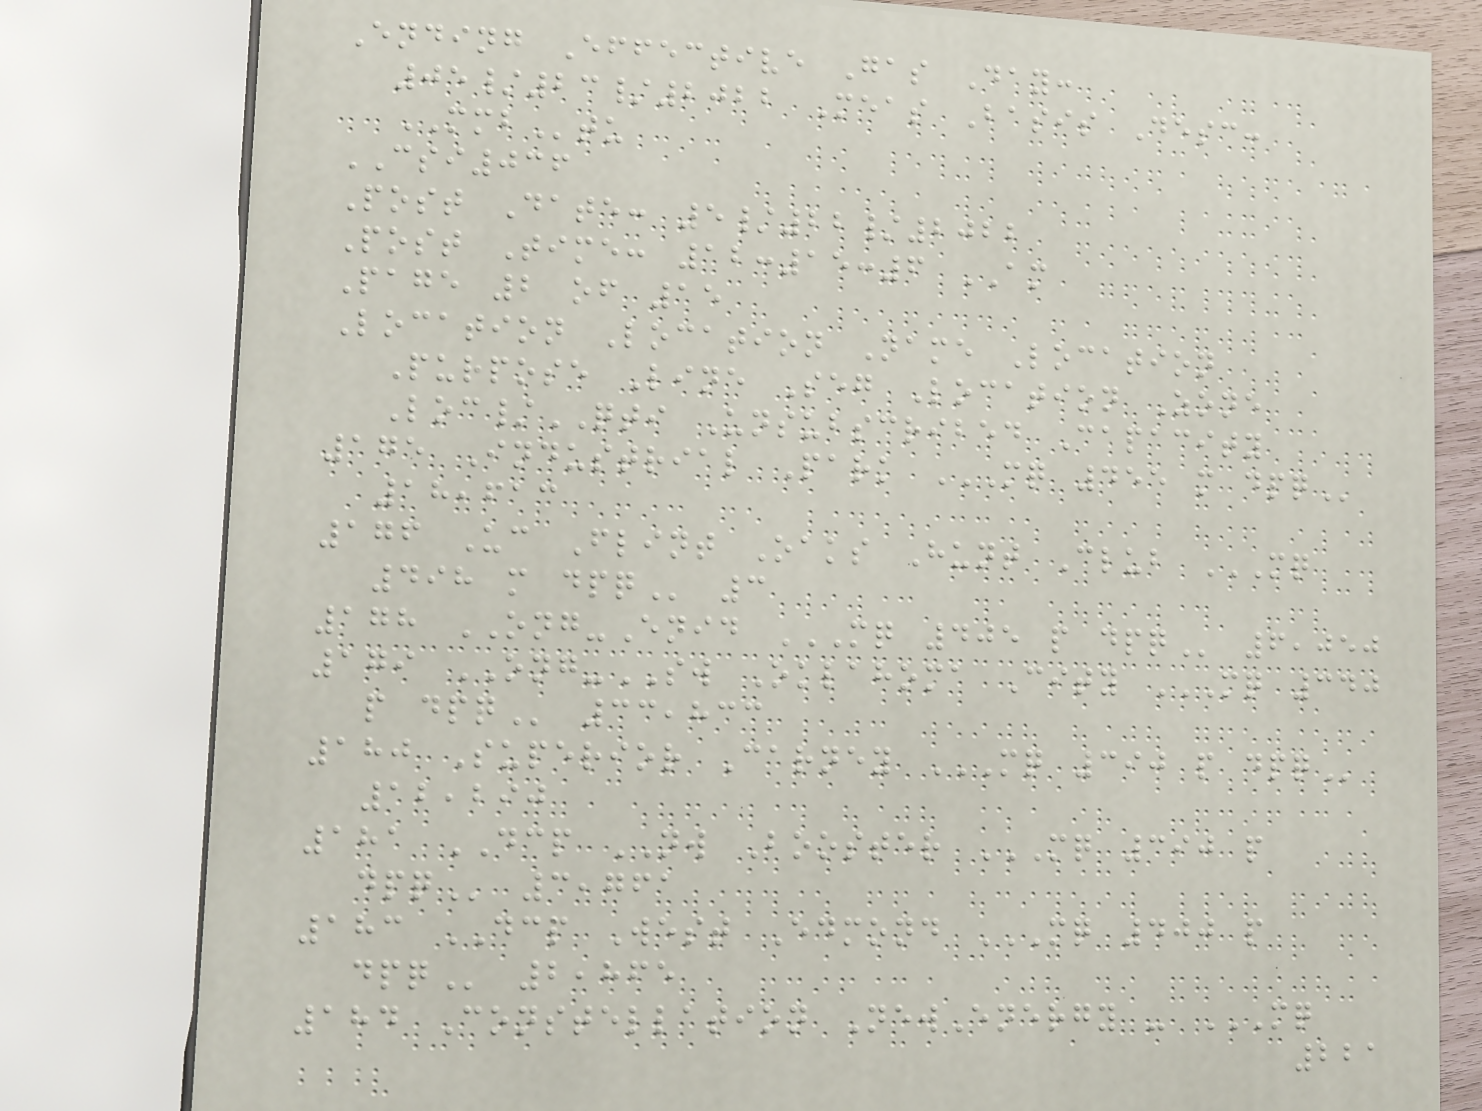Ending Effective Gas Day:
05/23/2022 Meas Basis Desc:
MMBtu
CSI036
Post Date: 5/22/2022
Post Time: 12:15:6 AM
Page 2 of 15
Location Location Name Location
Purpose Line Seg Location Zone
Loc/QTI Unsubscribed Capacity
175 Industrial Park MQ 455 M DPQ
18,613
176 Uc Flint Oaks Hunt Club MQ
498 M DPQ 3
178 ONG-Enid MQ 405 P DPQ 6,050
179 ONG-SW Oklahoma City MQ 340
P DPQ 33,833
180 Superior Carney MQ 390 P DPQ
12,290
181 DCP NW Booster MQ 390 P
DPQ 3,761
183 DCP West Edmond MQ 400 P
DPQ 2,865
184 Constellation NewEnergy - MQ
221
